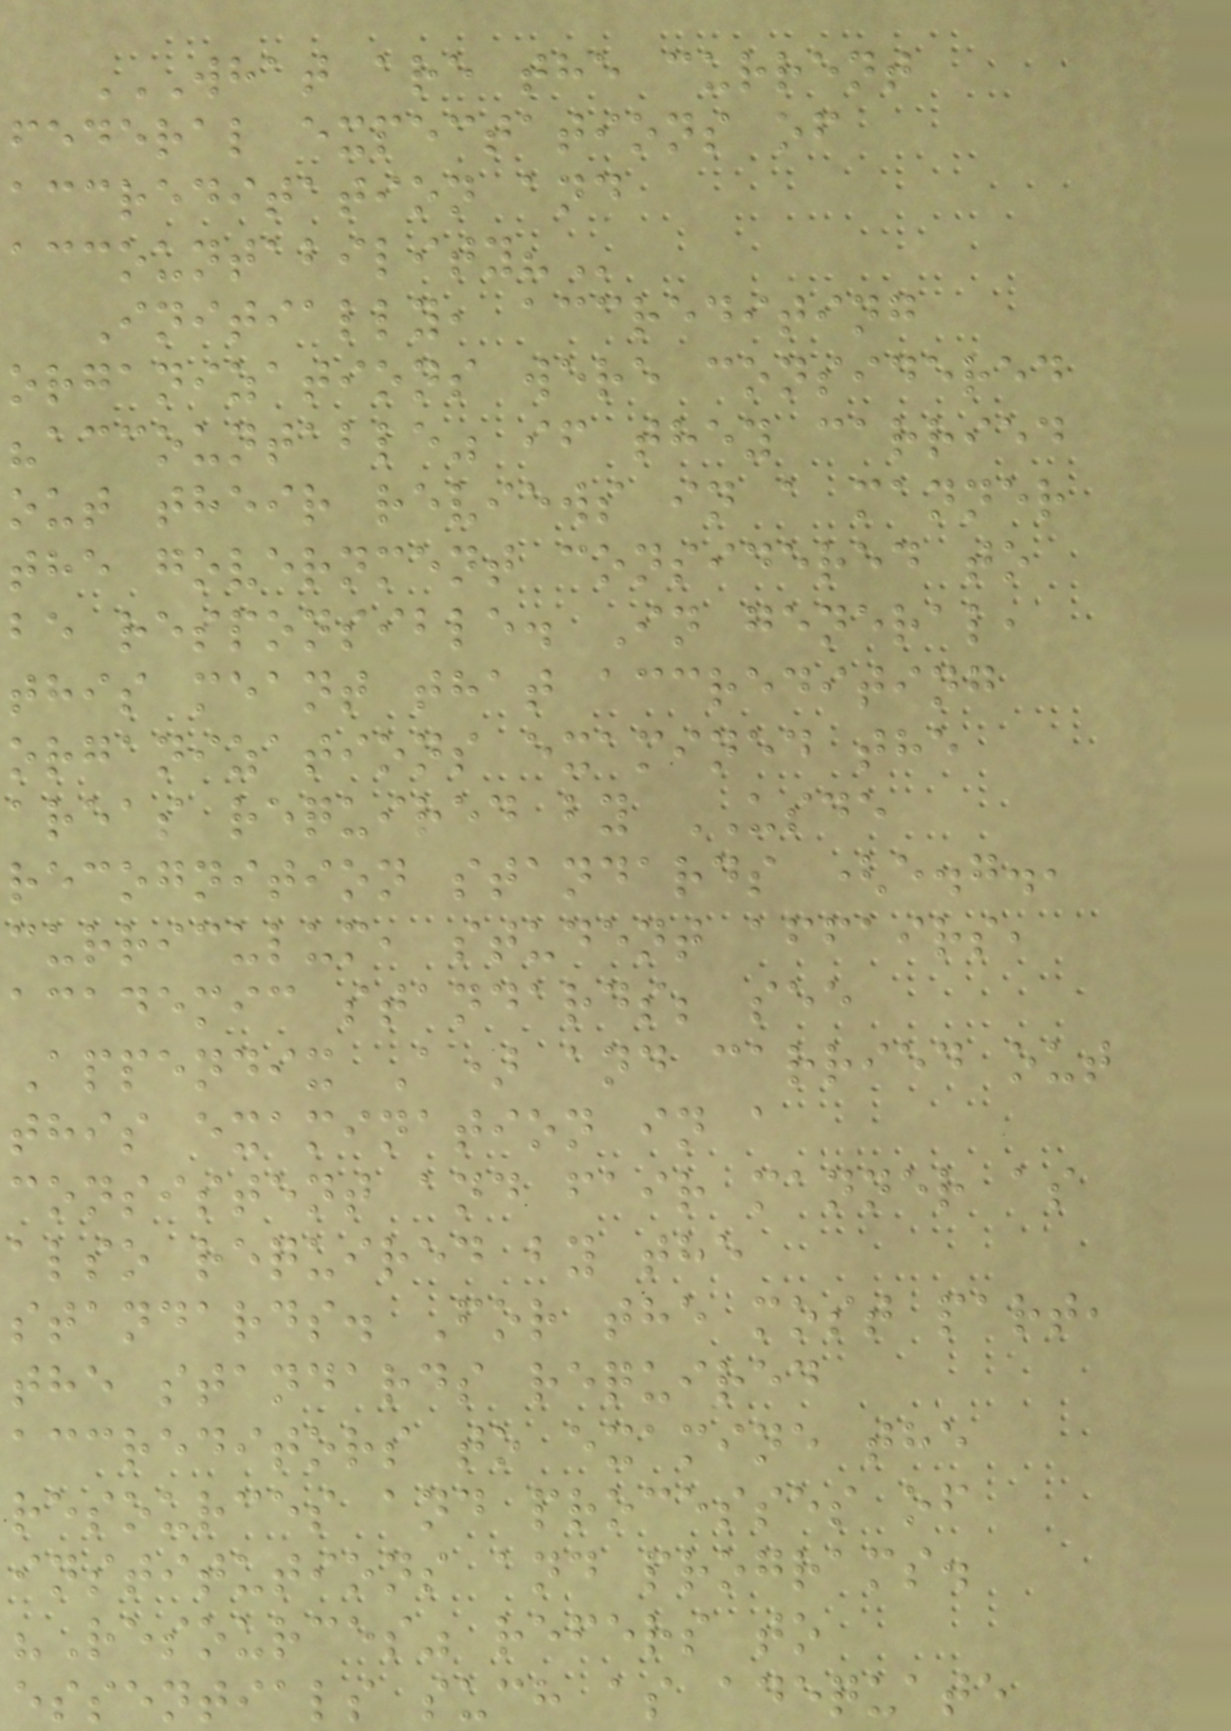WHAT ARE THE CURRENT
FEDERAL EXPECTATIONS OF
ACCREDITATION AND
ACCOUNTABILITY?
Initially, accrediting
organizations were considered
"accountable" if they carried
out their reviews in a manner
the government considered to
be responsible. In general,
this meant that accrediting
organizations examined the
areas required by USDE
recognition standards (e.g.,
curriculum, student affairs,
academic standards; see
Appendix A) and carried out
this examination in a
consistent and fair manner as
also required by the
standards. For the most part,
the standards required
accreditors to examine the
resources and processes of
institutions and programs.
"Resources" refers to
essentials such as adequate
